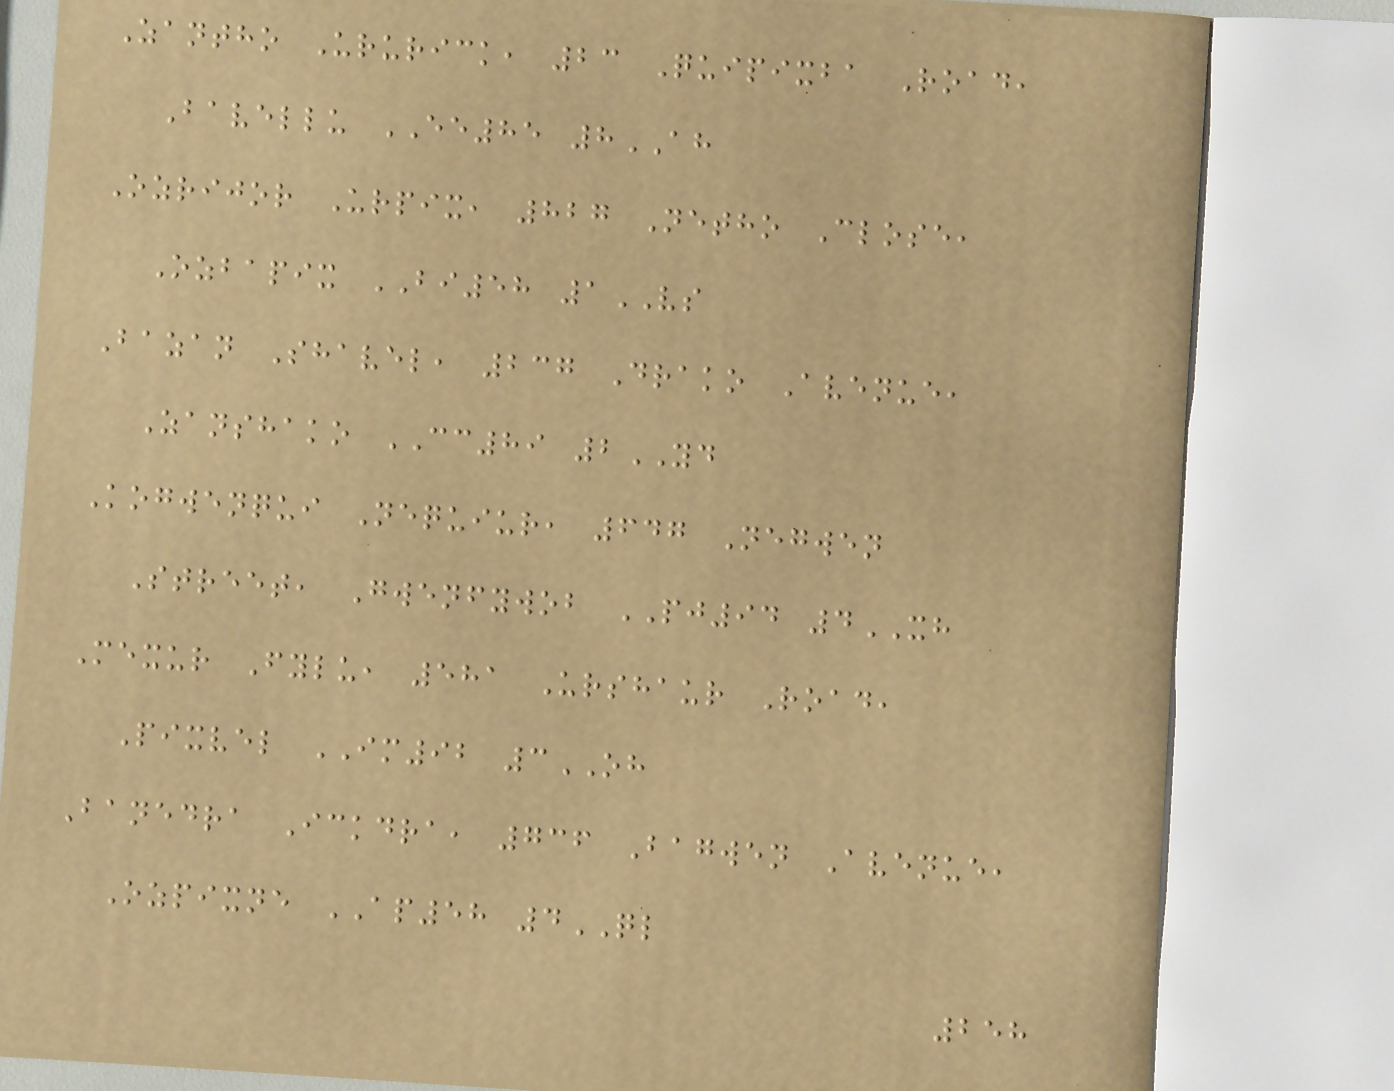Zantho Ururick, 23 Quipixba Road,
Bavellu EE85 8AH
Ozrijor Urpix, 827 Netho Close,
Ozbapix BI58 1VS
Bazan Shavel, 237 Drako Avenue,
Zanshako CC89 2YD
Kogwenqui Nequiur, 647 Negwen
Street, Gwenfywob PJ94 4XH
Mexur Fylu, 581 Urshaur Road,
Pixvel IM92 3OH
Banedra Ickdra, 736 Bagwen Avenue,
Ozpixne AP58 4QL
258
